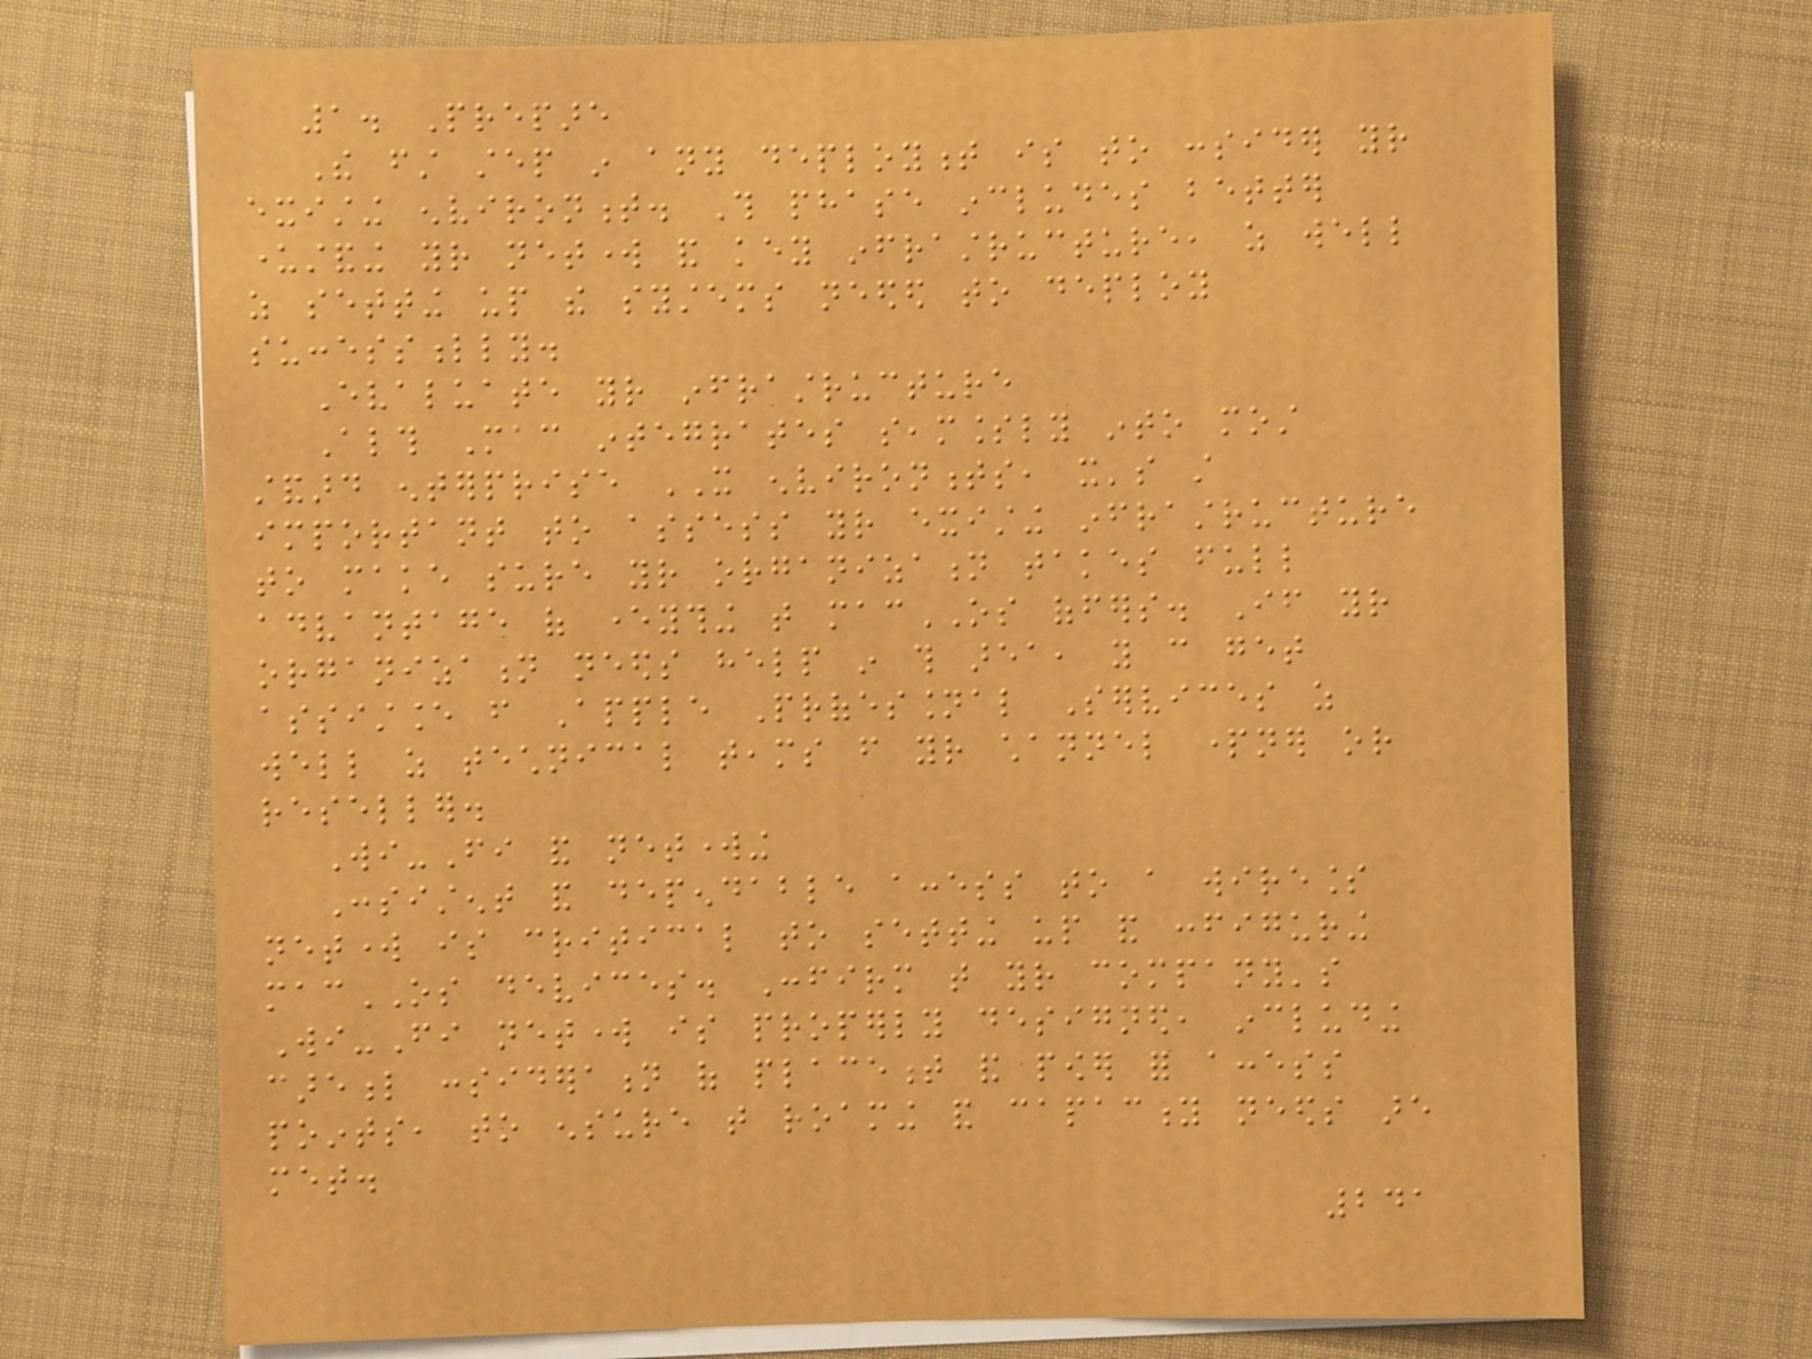1. Prepare
The first step in any deployment is to consider your
existing environment. This phase includes better
understanding your network and key infrastructure, as well
as setting up the systems needed to deploy
successfully.
Evaluate your infrastructure
Although Mac integrates seamlessly into most
standard enterprise IT environments, it's still
important to assess your existing infrastructure
to make sure your organization takes full
advantage of everything that macOS offers. If your
organization needs help in this area, you can get
assistance from Apple Professional Services as
well as technical teams from your channel partner or
reseller.
Wi-Fi and networking
Consistent and dependable access to a wireless
network is critical to setting up and configuring
macOS devices. Confirm that your company's
Wi-Fi network is properly designed, including
careful consideration of placement and power for access
points, to ensure that roaming and capacity needs are
met.
241
